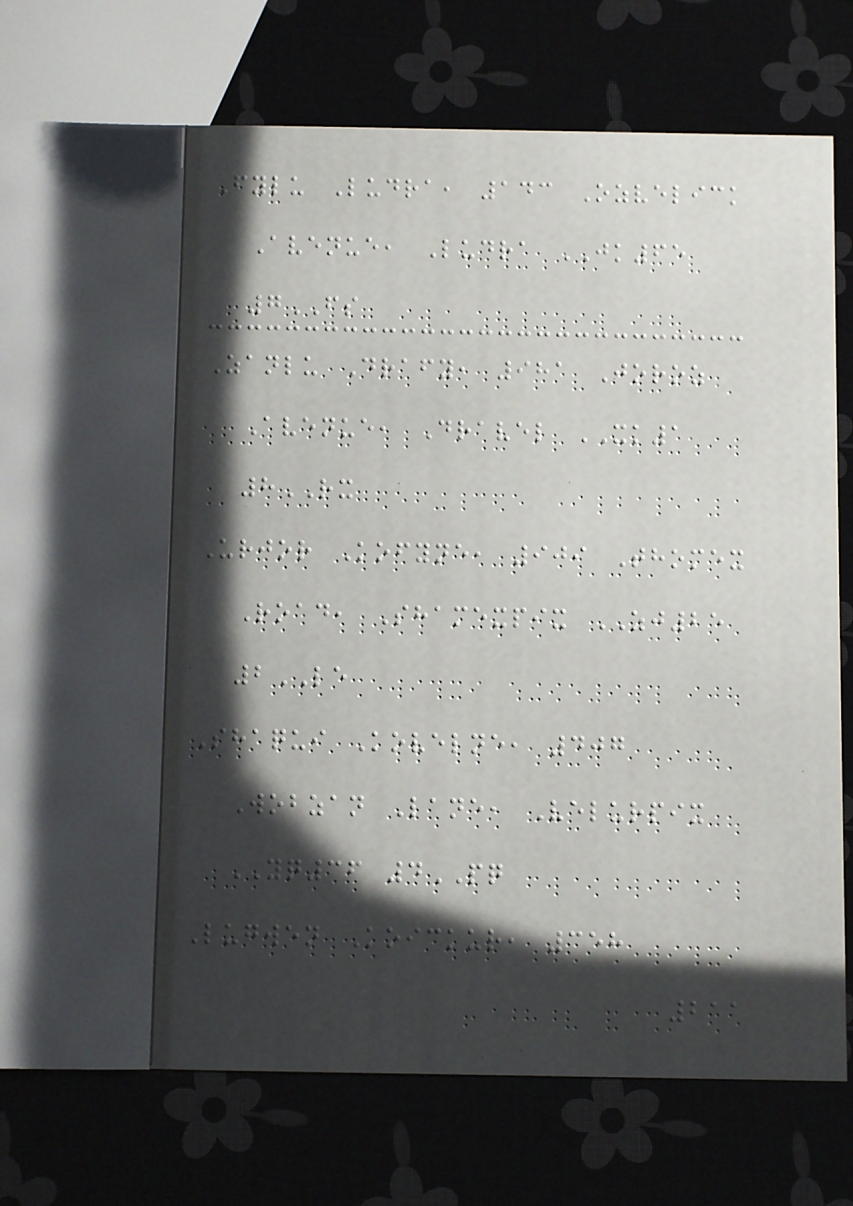Fylu Ludra, 143 Ozvelick
Avenue, Ludra JK65
7FS
Zanlu Drafy, 981 Joroz
Avenue, Dravel XK1
8RX
Urjor Kofyne, 909 Thomex
Road, Shamexpix ZJ25
2LE
Shaqui Kovelne, 407
Wobzan Lane, Velurpix
YQ36 4PQ
Lugwen Koickur, 358
211
